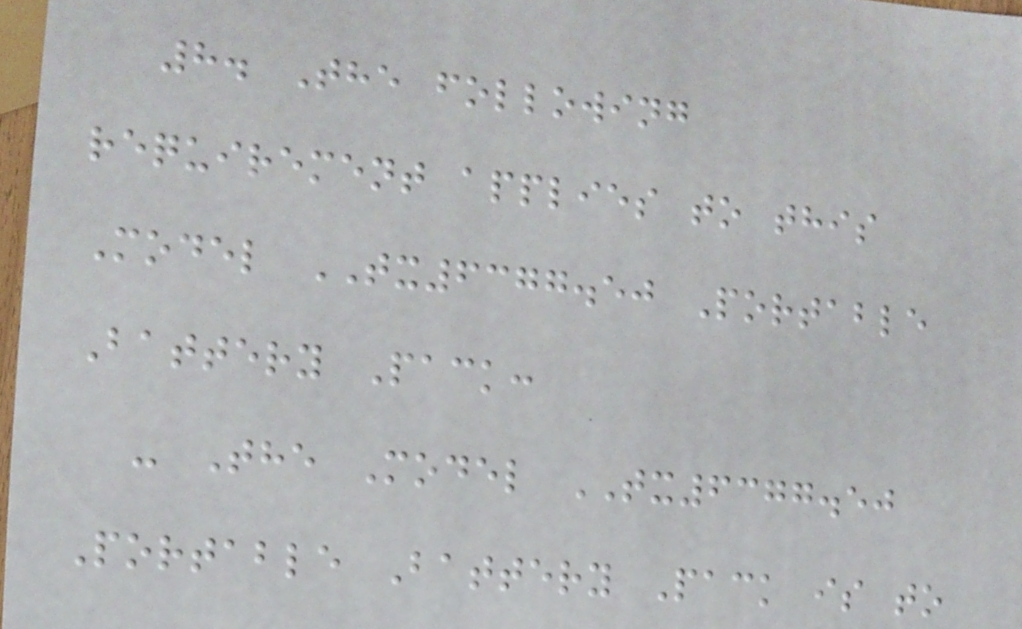8. The following
requirement applies to this
Model TX6377.50 Portable
Battery Pack:
- The Model TX6377.50
Portable Battery Pack is to
